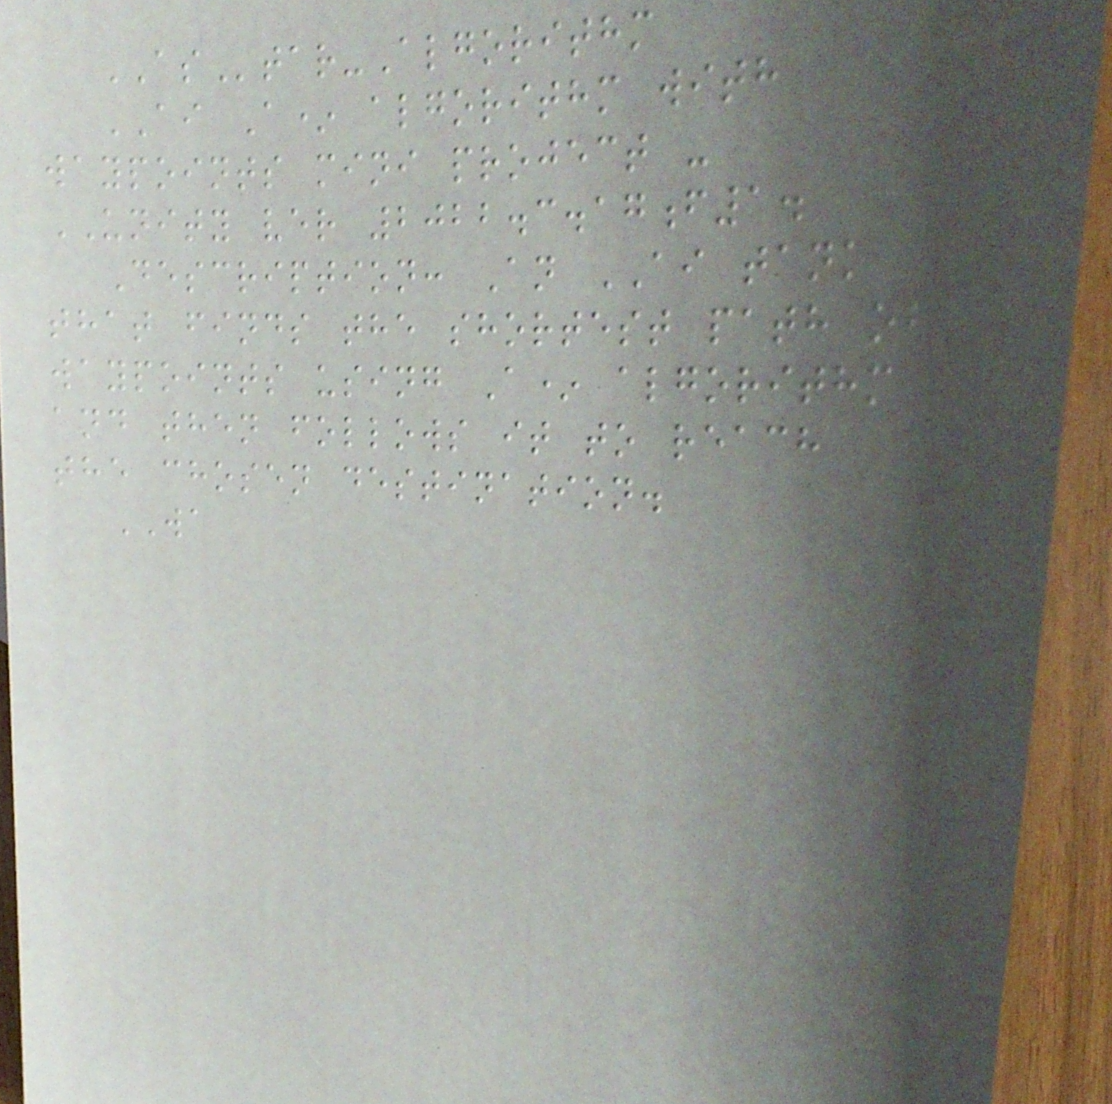AStar-Algorithm
AI A* algorithm with
waypoints mini project -
UNITY ver 2022.3.17f1.
Description: An AI tank
that finds the shortest path of
waypoints using A* algorithm
and then follows it to reach
the chosen destination.
WA
